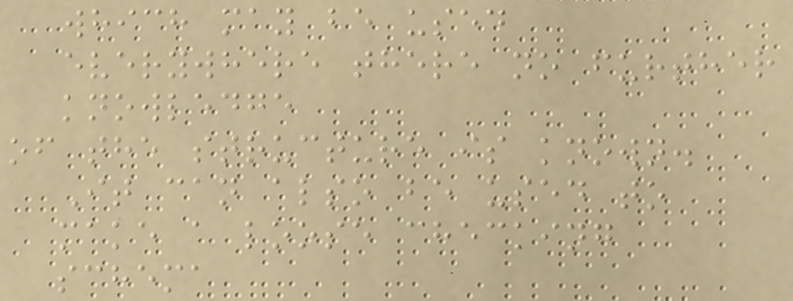which may be used
everywhere there no further
knowledge
of the structure is known.
It can also be used to
make a loose checking
schema
